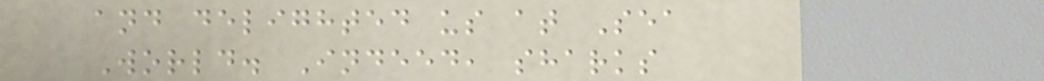and delighted us at Sea
World. Indeed, sharks
